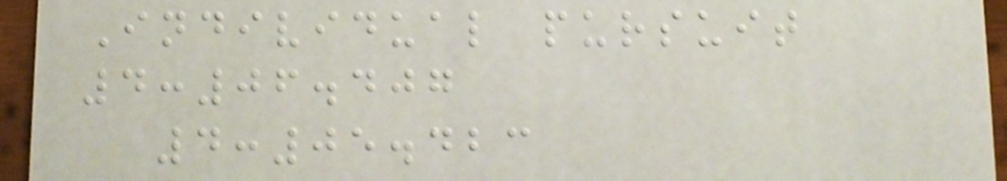Individual pursuit
4:06.407
4:05.423
